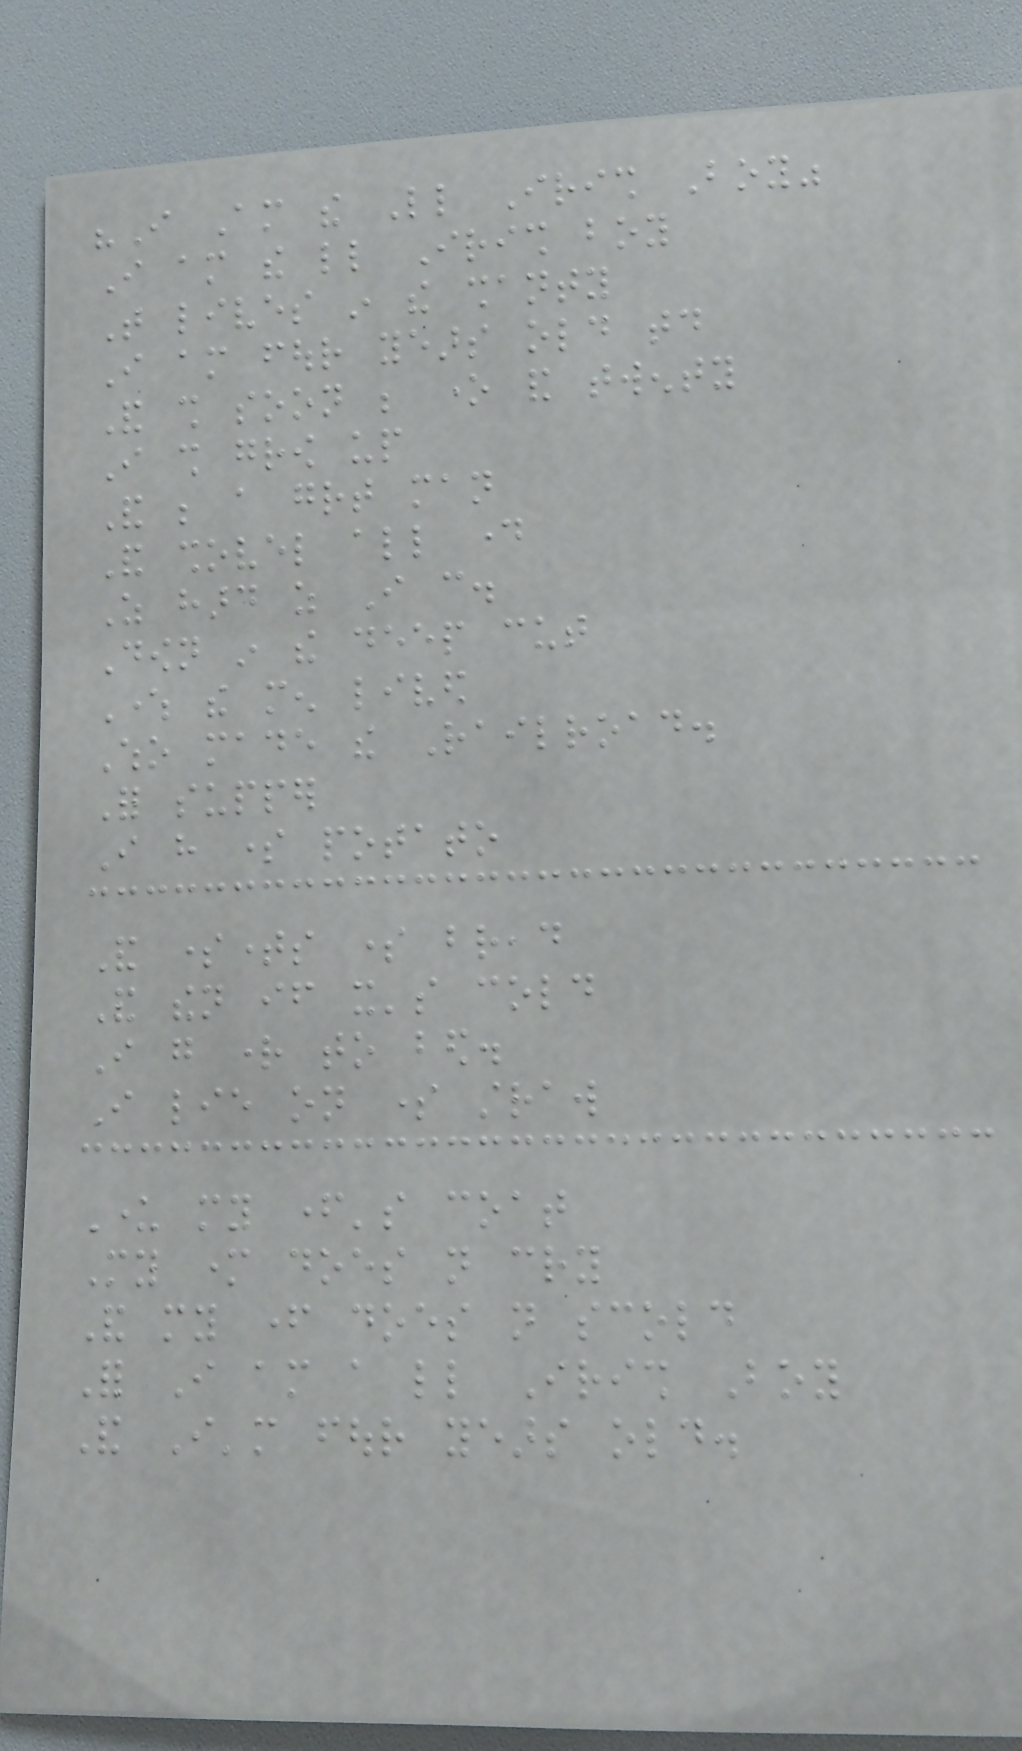"I Am the Little Irish Boy"
I am the little Irish boy
That lives in the shanty
I am four years old today
And shall soon be one and twenty
I shall grow up
And be a great man
And shovel all day
As hard as I can.
Down in the deep cut
Where the men lived
Who made the Railroad.
For supper
I have some potato
And sometimes some bread
And then if it's cold
I go right to bed.
I lie on some straw
Under my father's coat
My mother does not cry
And my father does not scold
For I am a little Irish Boy
And I'm four years old.
